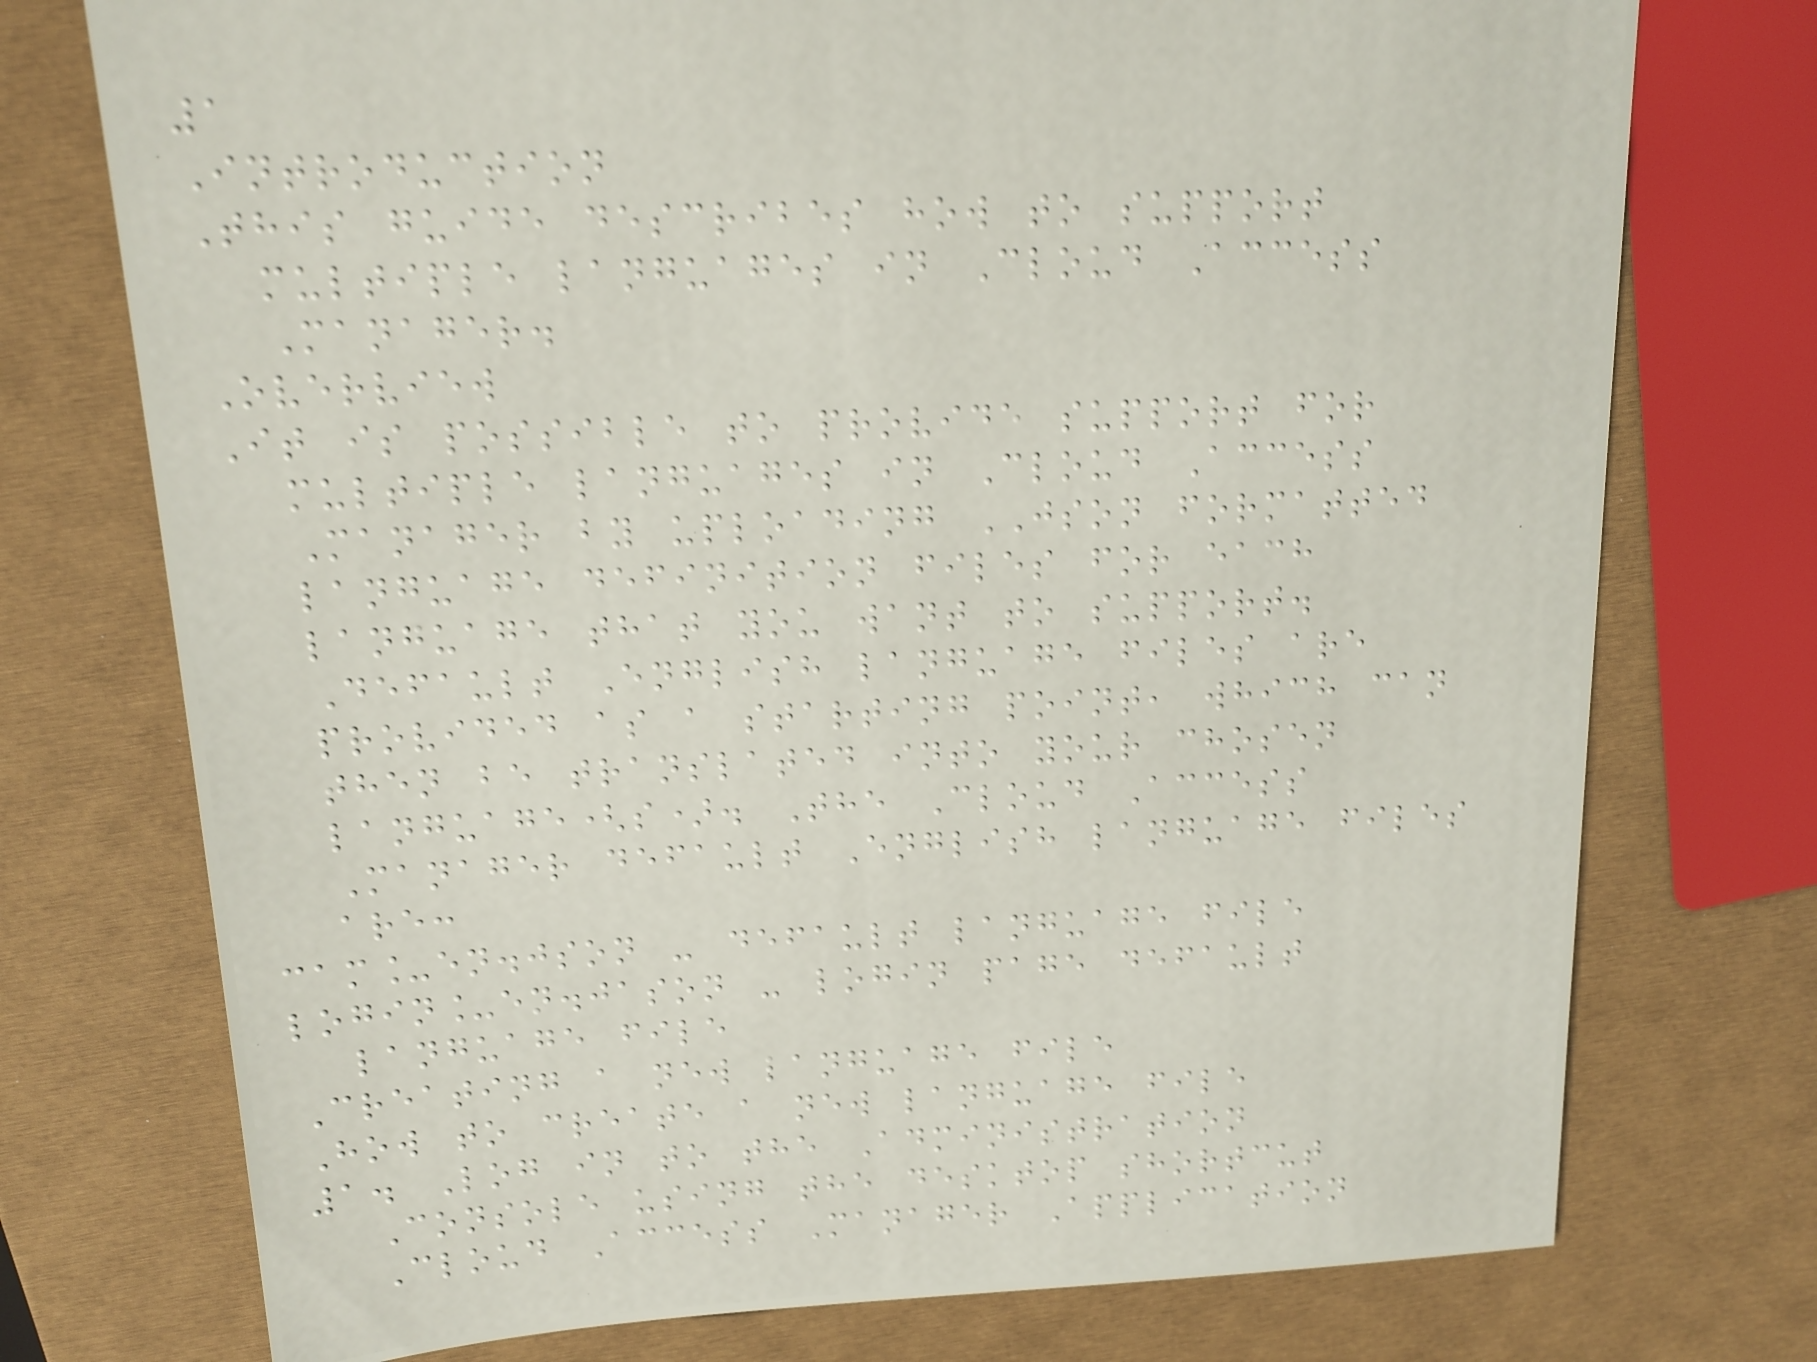1
Introduction
This guide describes how to support
multiple languages in Cloud Access
Manager.
Overview
It is possible to provide support for
multiple languages in Cloud Access
Manager by uploading JSON formatted
language definition files for each
language that you want to support.
Default English language files are
provided as a starting point, which can
then be translated into your chosen
language(s). The Cloud Access
Manager default English language files
are:
cam_en.json - default language file
login_en.jason - login page default
language file
Creating a new language file
How to create a new language file
1. Log in to the Administration
Console using the desktop shortcut
Cloud Access Manager Application
